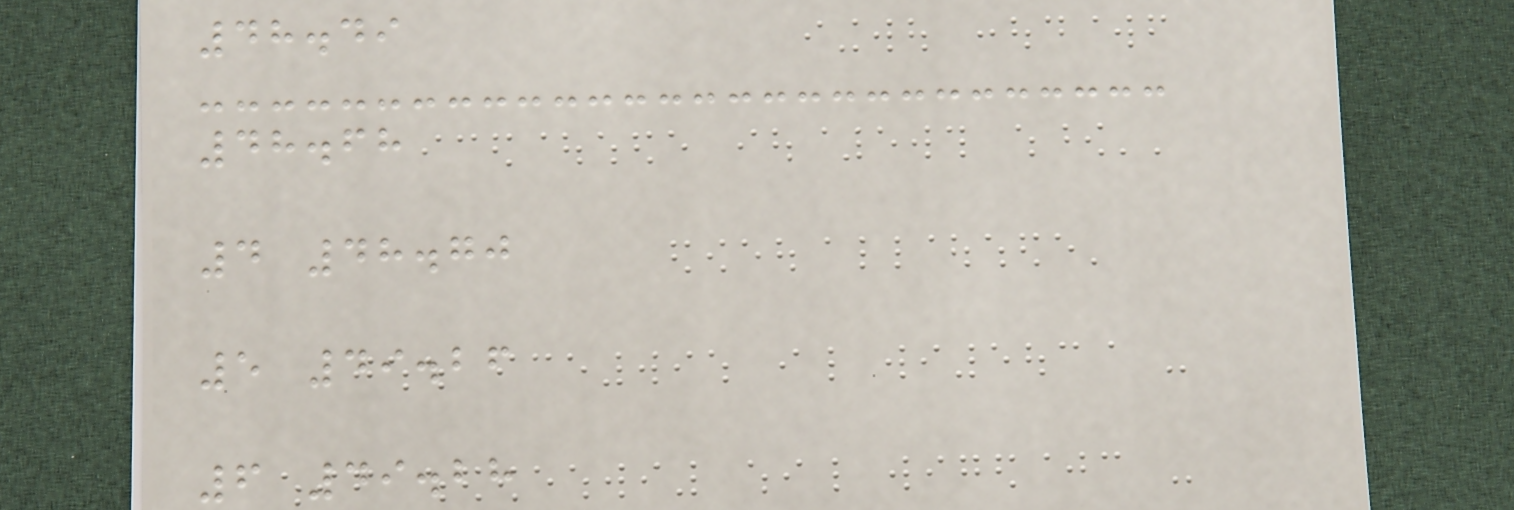48.49
48.68
4 48.70
5 49.26
6 49.28
